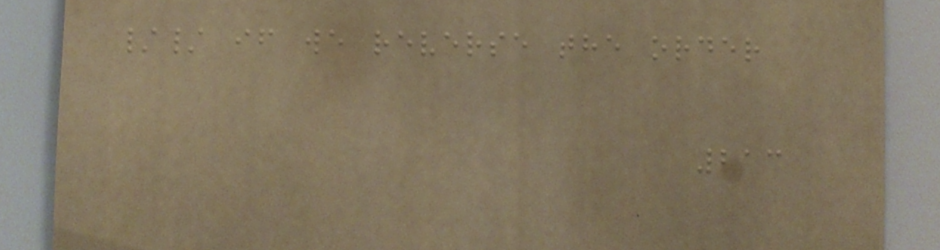// if we reverse the order
213
